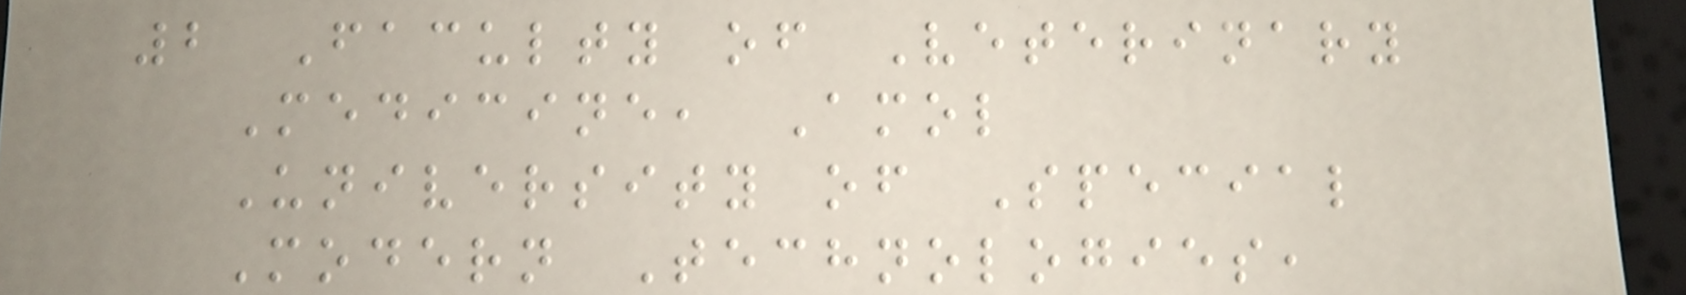2 Faculty of Veterinary
Medicine, Amol
University of Special
Modern Technologies,
